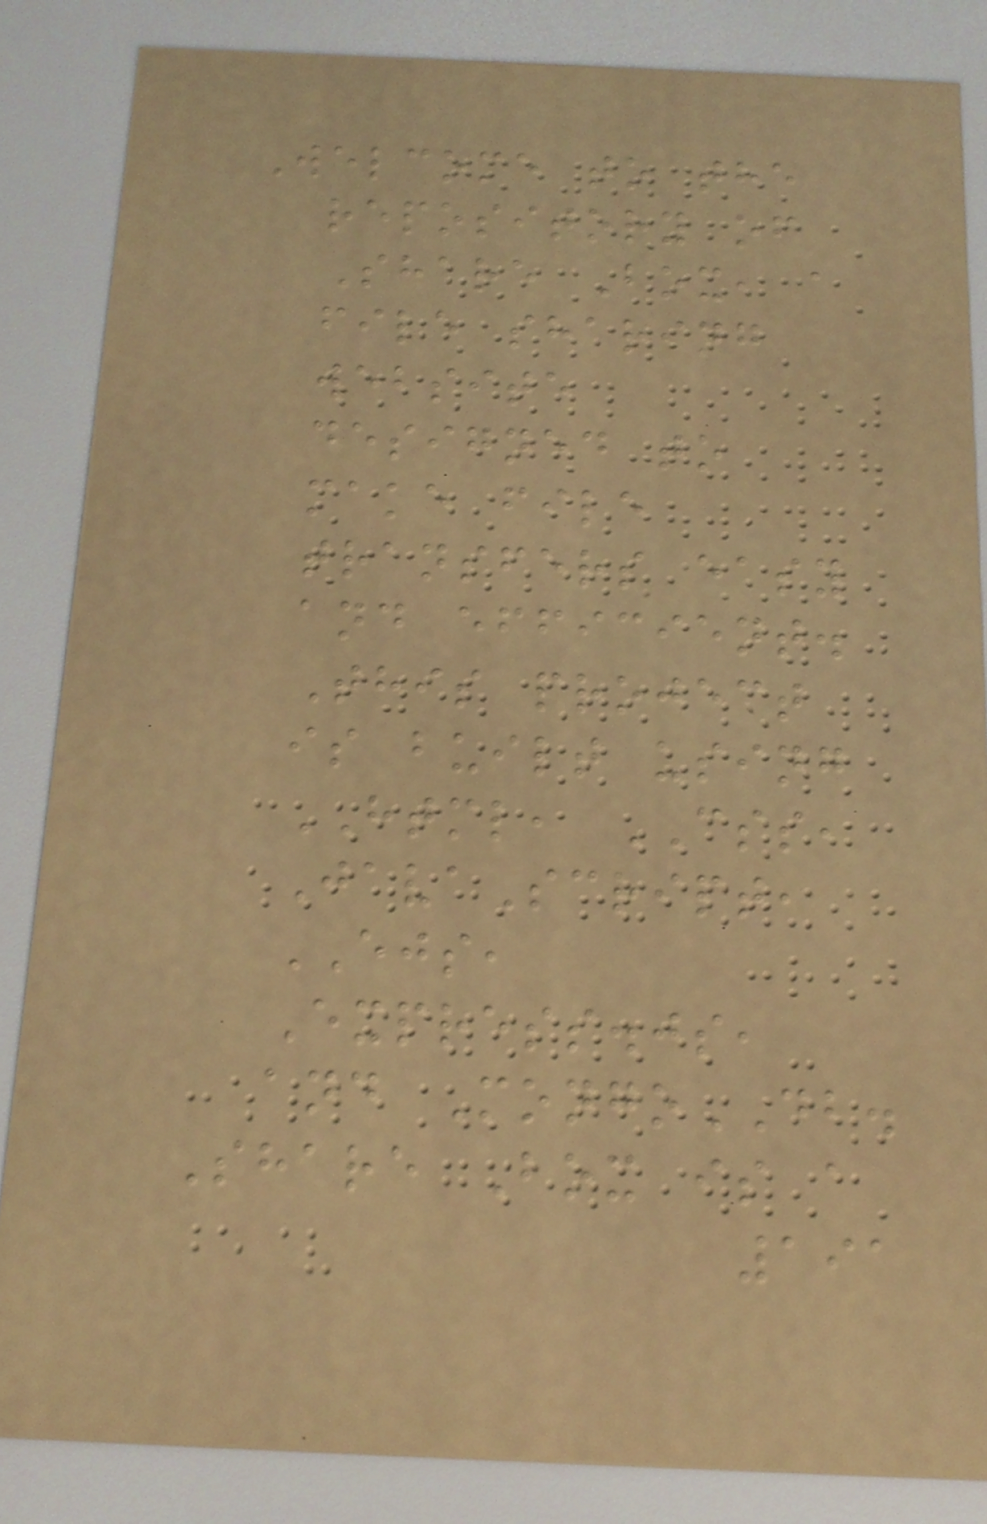Welcome to the
repository of
Share Box, a
file sharing
website
designed to
make file
transfers easy
and efficient.
This project
is built using
HTML, CSS,
JavaScript,
EJS,
Express.js,
and MongoDB.
Share Box is a
191
